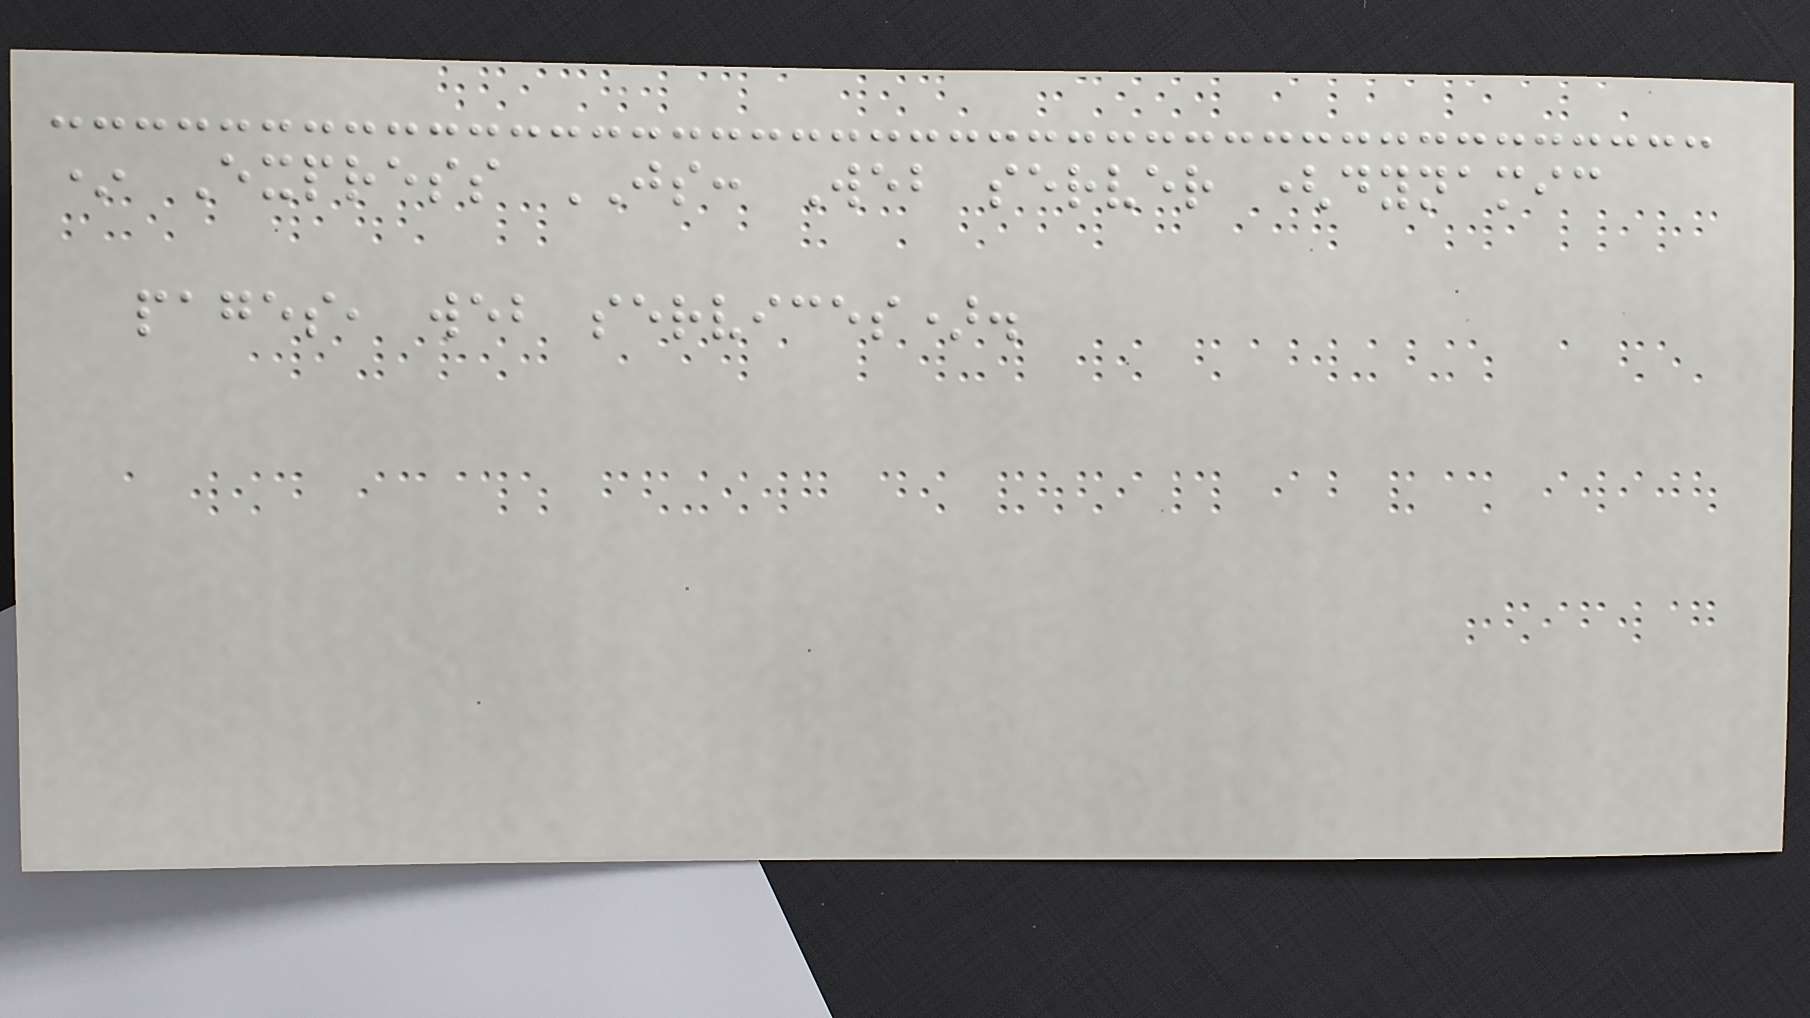* Express JS: Web server (dynamic
pages, web services).
